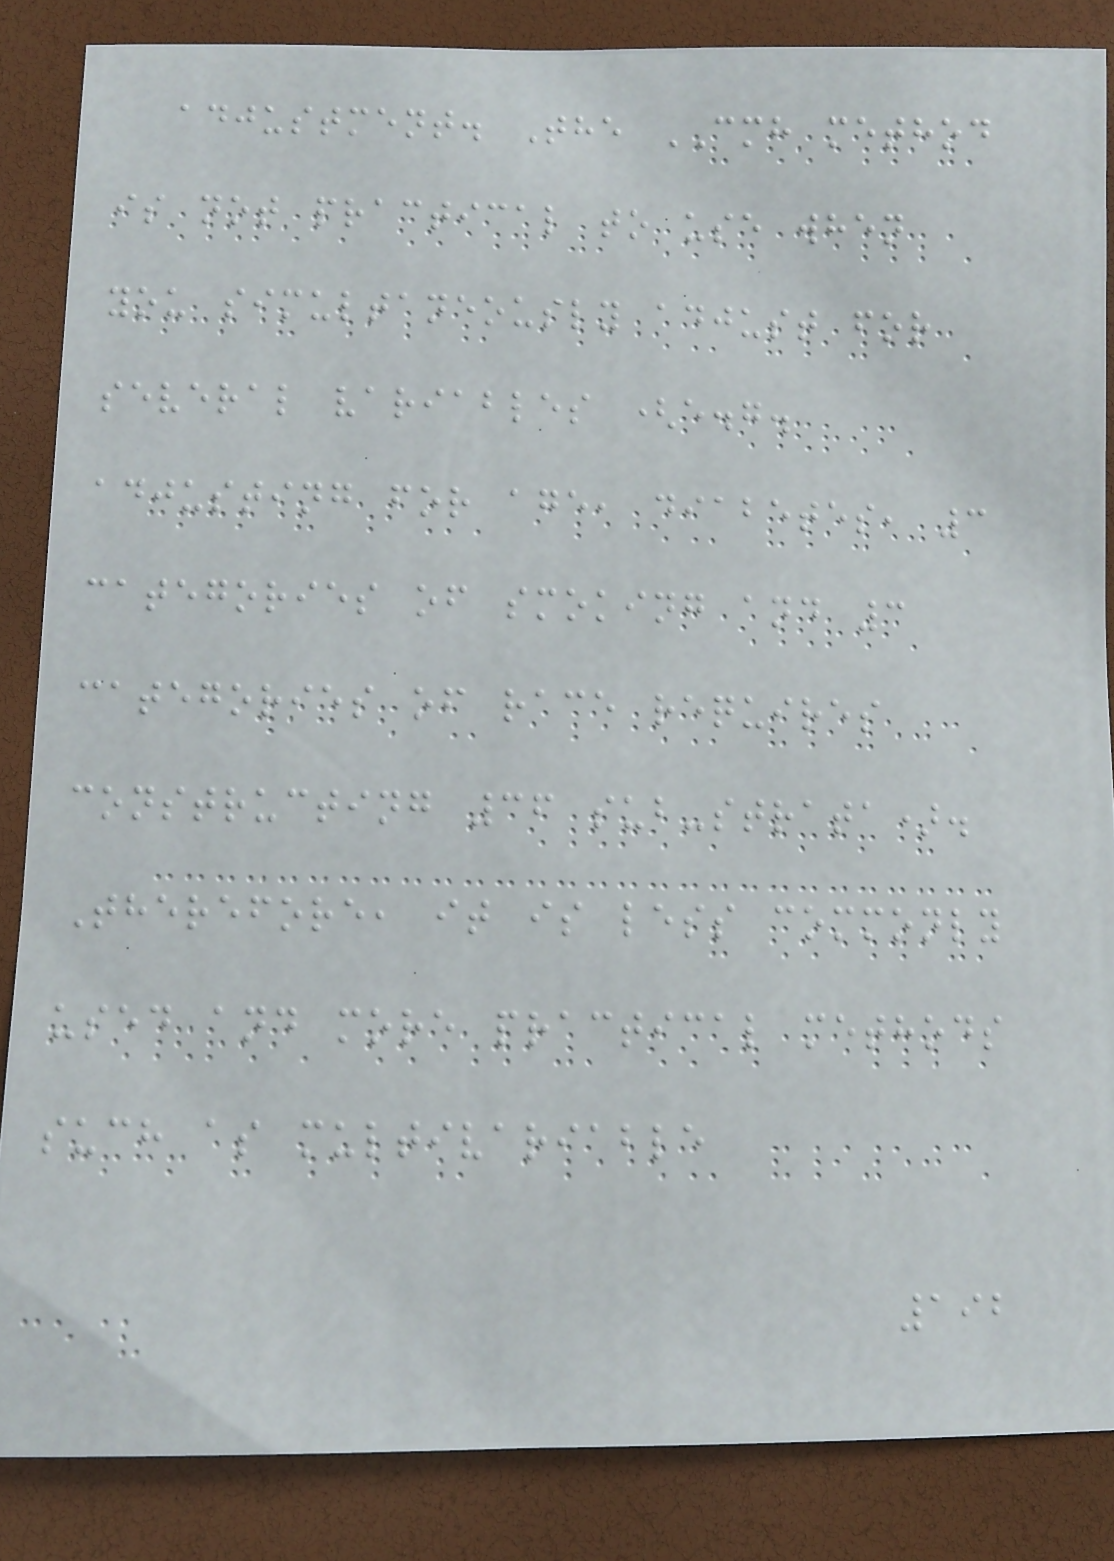adjustment. The CMH method
is not practical to use when
you simultaneously adjust for
several variables (e.g.
adjusting for age, diabetes, 3
categories of smoking and 3
categories of race requires
constructing 36 sub-strata).
Therefore, it is less commonly
used and more practical methods
such as multivariable
192
